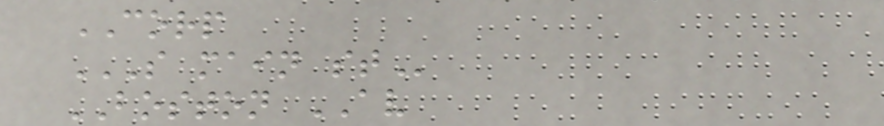CORP
S MAIN ST
BOSTON AV
